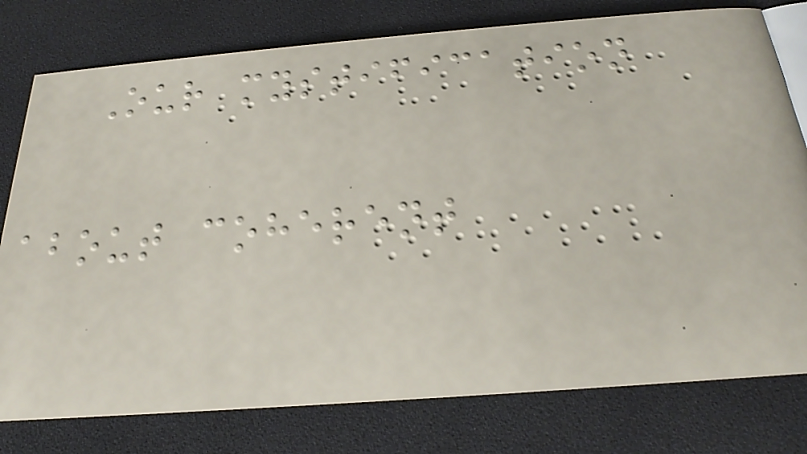Our mystification
about coherent
